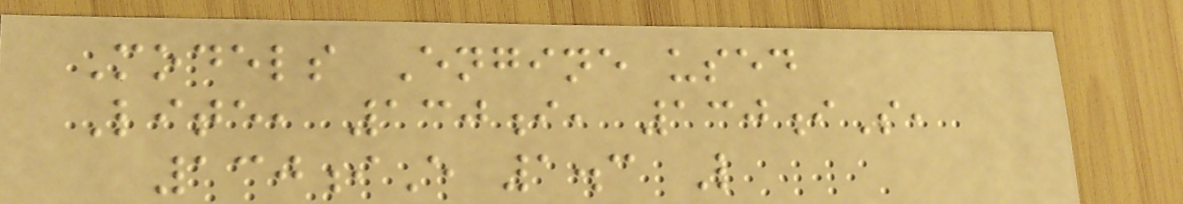Models Engine used
Lite, 130i, 130iS,
130iE 1.3 L
